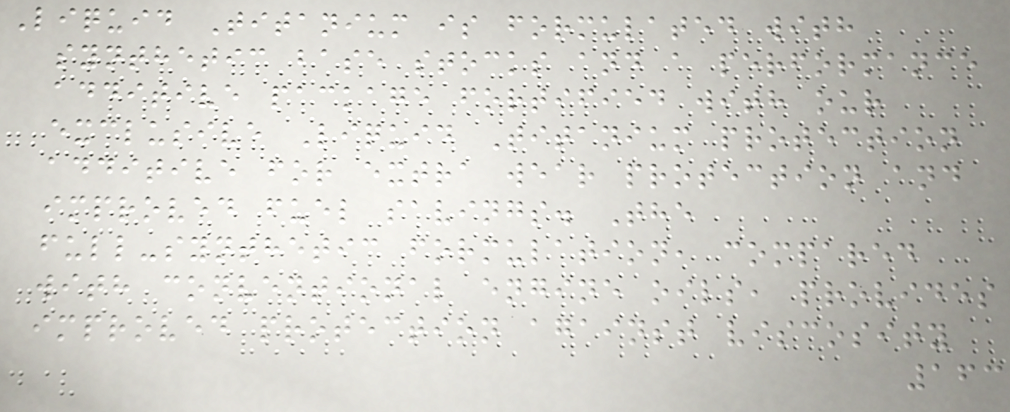Liquid Titanium is formulated with
synthetic base stocks and a performance
additive package fortified with our
exclusive Liquid Titanium protection
additive for extra wear protection and
improved fuel savings. The
full-synthetic formulation, compared
with conventional engine oils, provides
improved protection against viscosity
163
